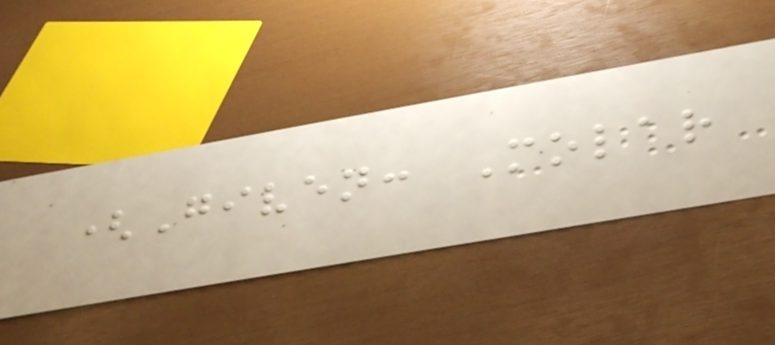(Given: Molar
